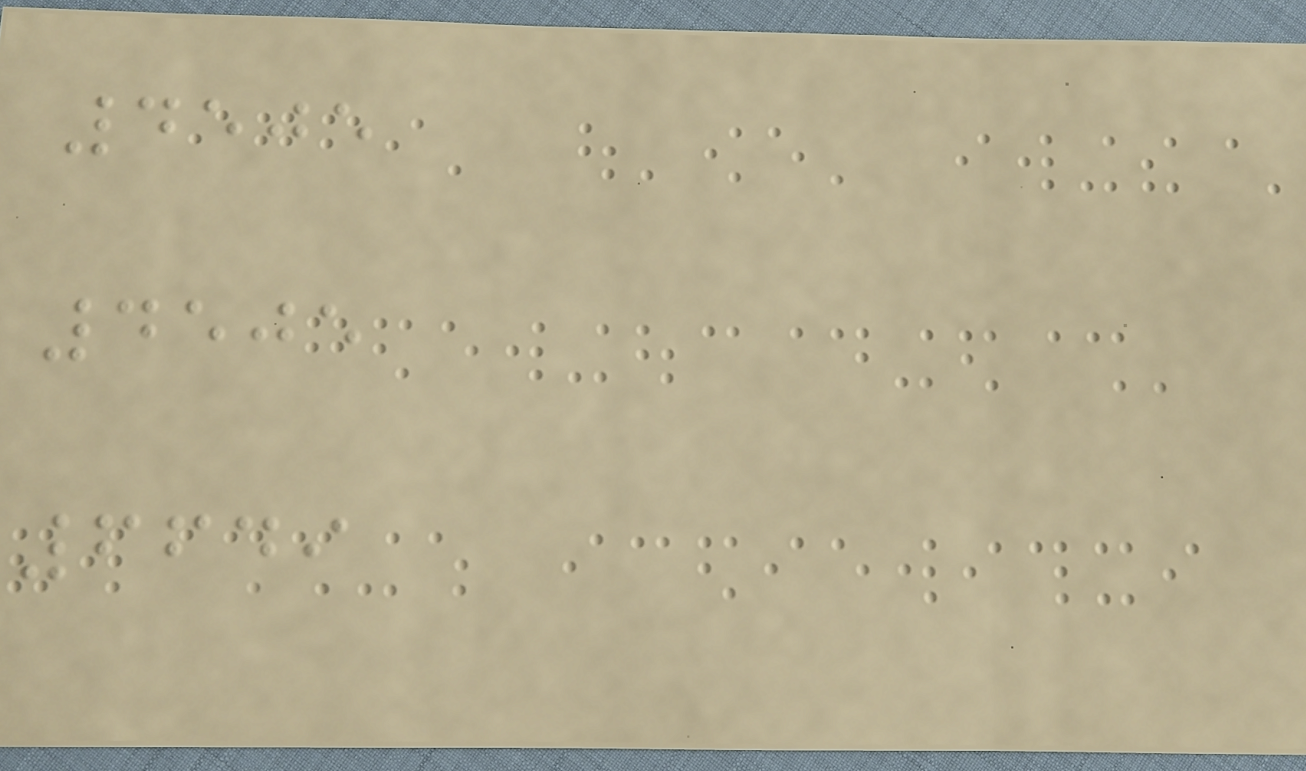4505
4505
6649
